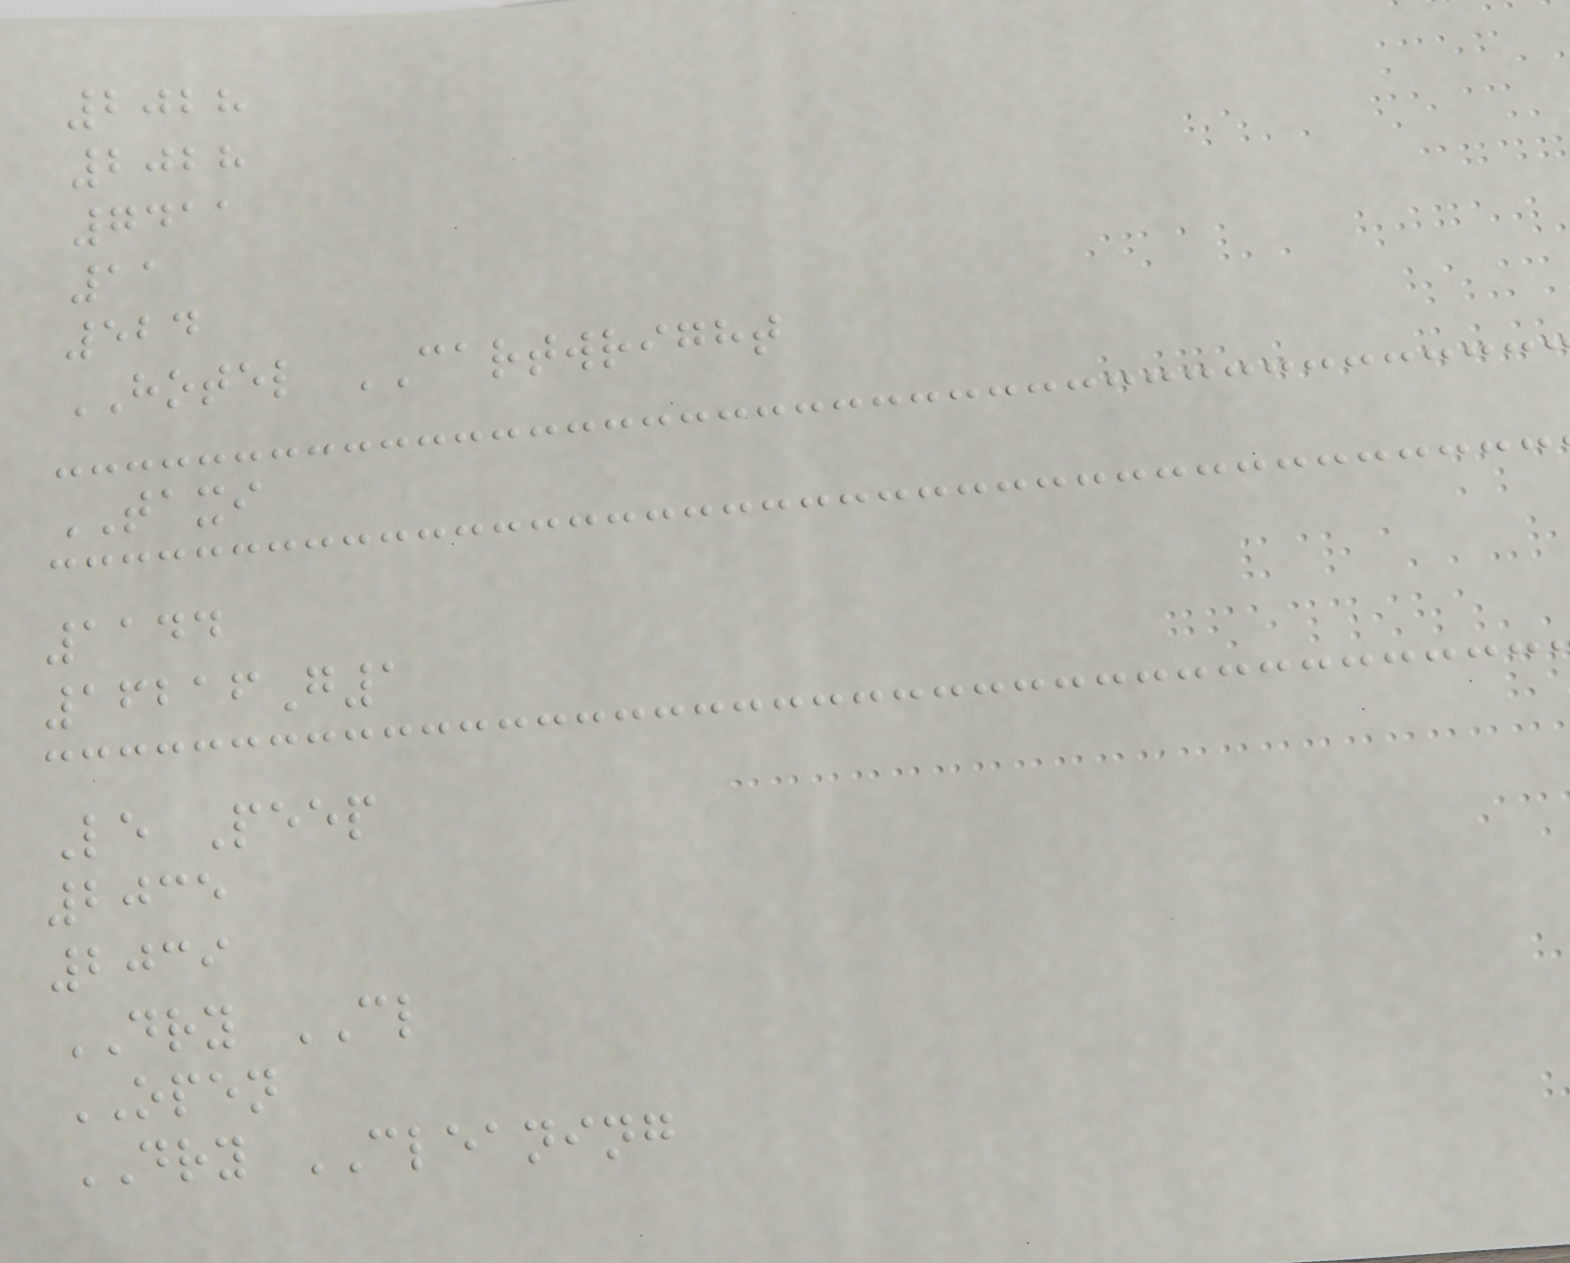2028
2028
7411
11
524
HOTEL CARTWRIGHT
TAXI
1144
16216G1
Le Peep
2035
2039
DRY CL
OPEN
DRY CLEANING
